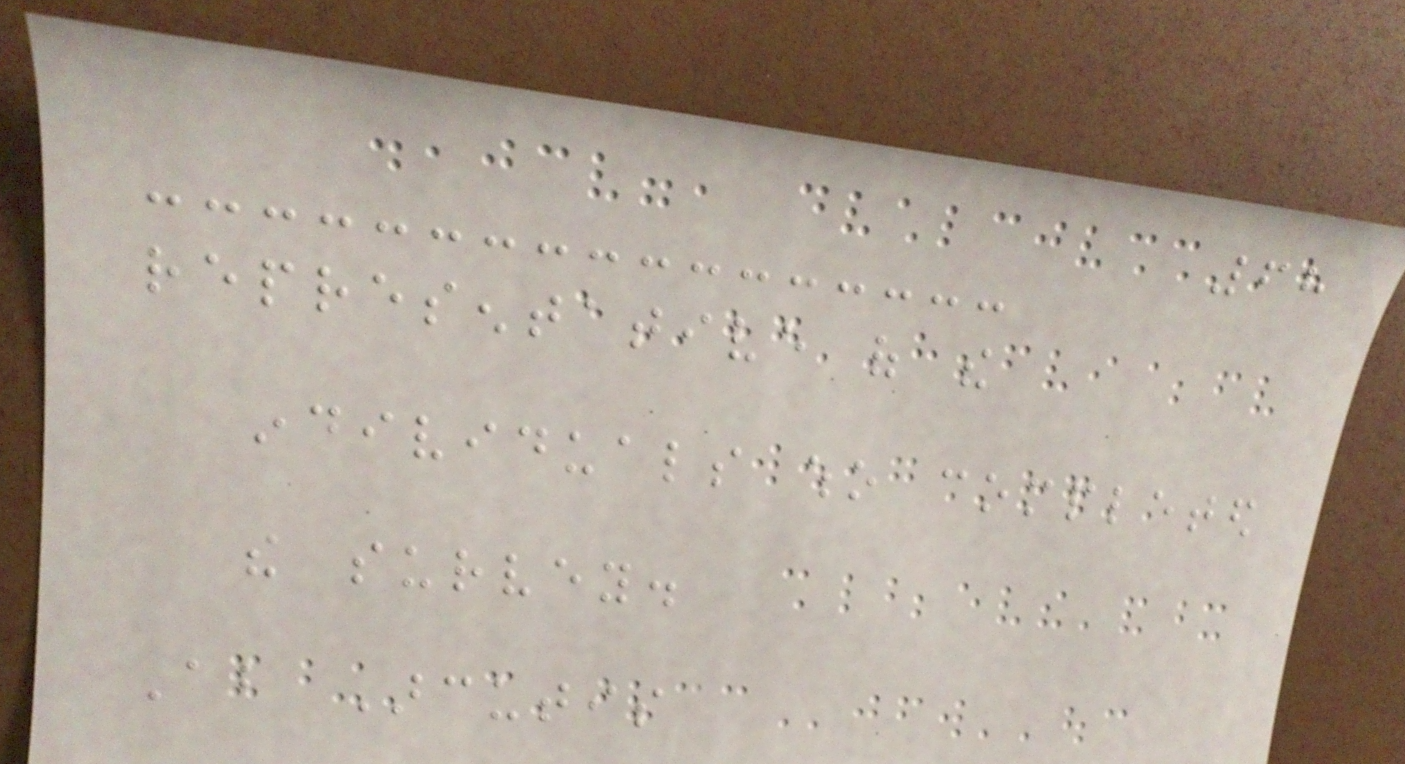68
representative of the
individuals who completed
the survey.
About Arcutis
